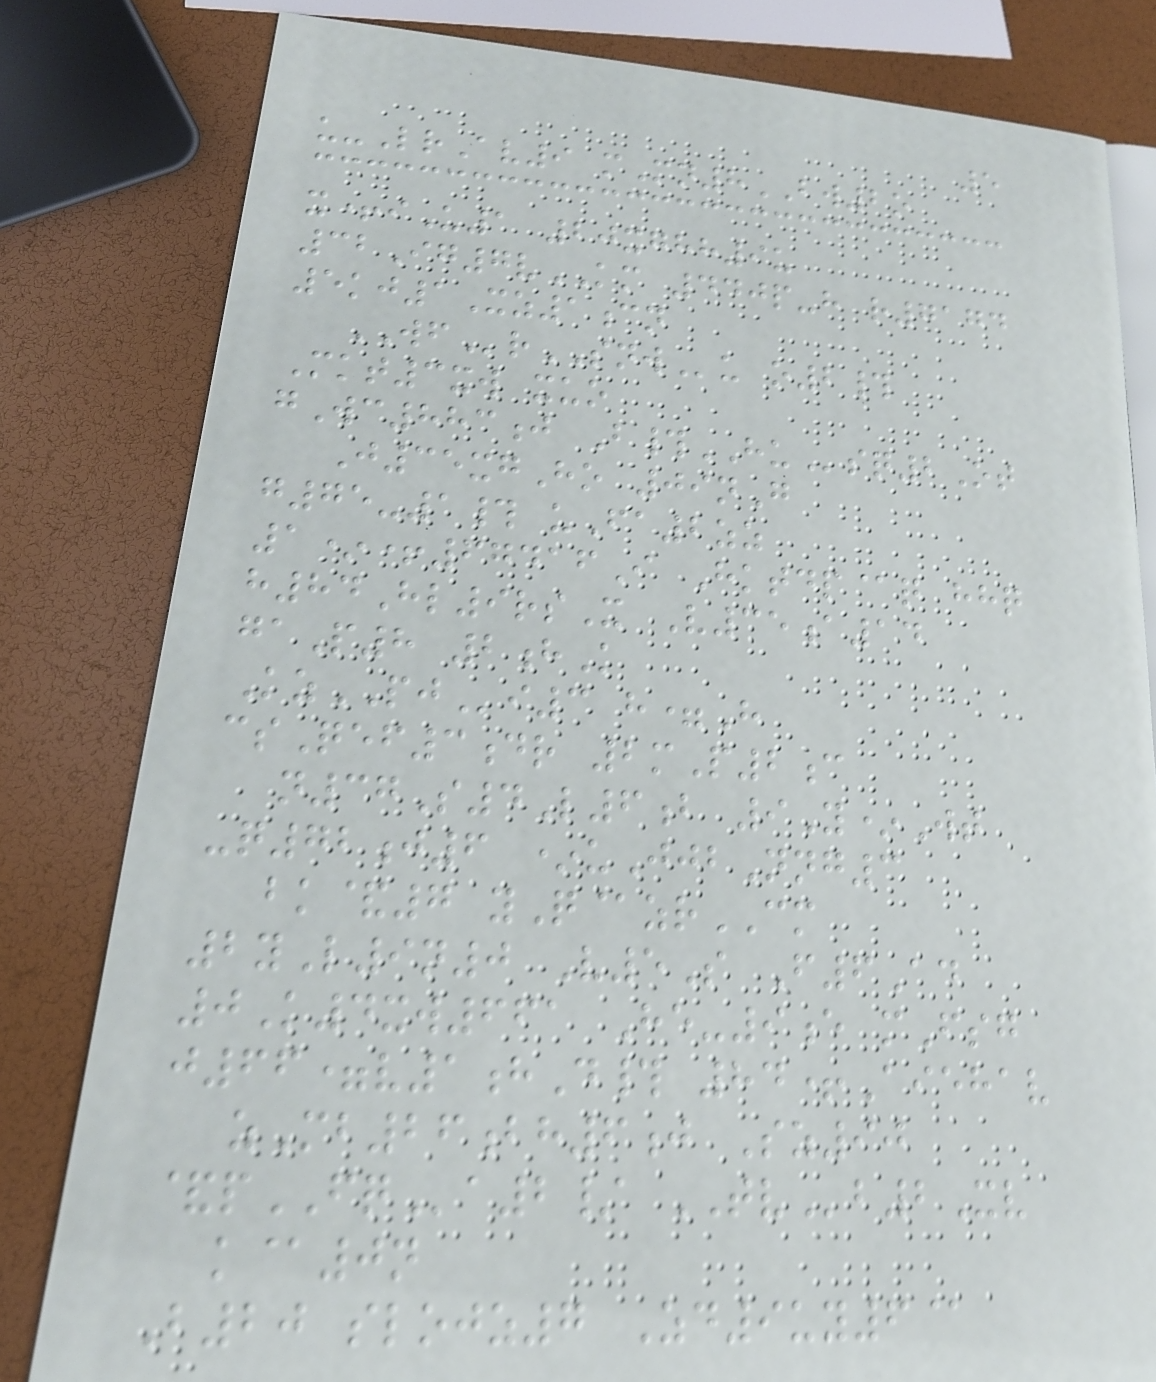5
u-LrAv9 mMn8BW2o
x+iU1 20xghh9u
32Ig7vKM 440p-h r7174
5kj1Xz1cn
WFrSNWu o2#
Mkt3xw xuo
gWc883j B#HUsq2Ot
J35xgHo 09nG
g75-1# uFa2zz
1*+67416I Hktdp@q hhq
h84Hl9rsX V35a14
gaP8 2hK
KzPJi3 h=H
csQef3dr 2mP2c
n37S4L6b 9Y*Wt
-q72j6 *uJjbNng3
bk&7 yQ@zrCM
2yL9n0 V5S F6Ad
0K4xw661 He-9e mFsg
j66=v1hD# 84+Aiehav
zMb26bh6j Sz90
&pFQa2/ TVb2Xv
k@0n
B20 slojz7 Zd9uy6@
